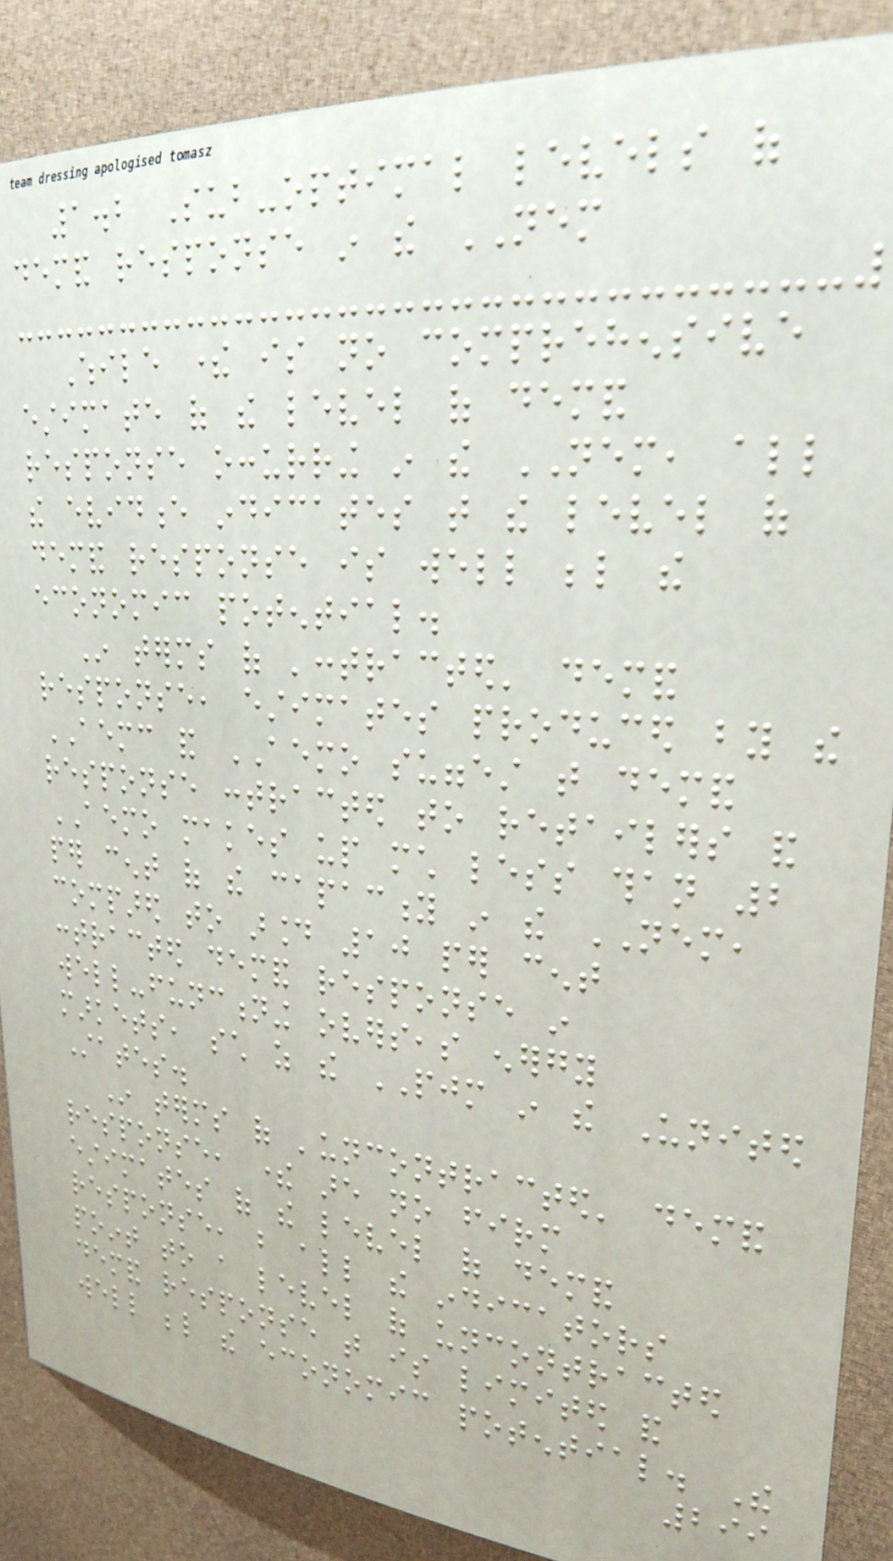1.2 Sub-optimal levels of
demand response in the NEM
While there is no comprehensive
estimate of the level of demand
response occurring in the NEM, all
the evidence indicates that the level of
demand response is well below the
economic potential.
In terms of 'contracted' demand
response, estimates produced by the
AEMC and AEMO suggest that demand
response contracted to retailers and
AEMO makes up much less than 2
per cent of the capacity in the NEM,
compared to around 10 per cent
contracted demand response in
well-functioning overseas energy
markets, such as the PJM in the United
States.
In terms of 'uncontracted' demand
response, there are no firm
estimates of the level of demand
response, but all the indicators
point to a level of uncontracted
demand response that is limited and
well below the economic potential. The
299
